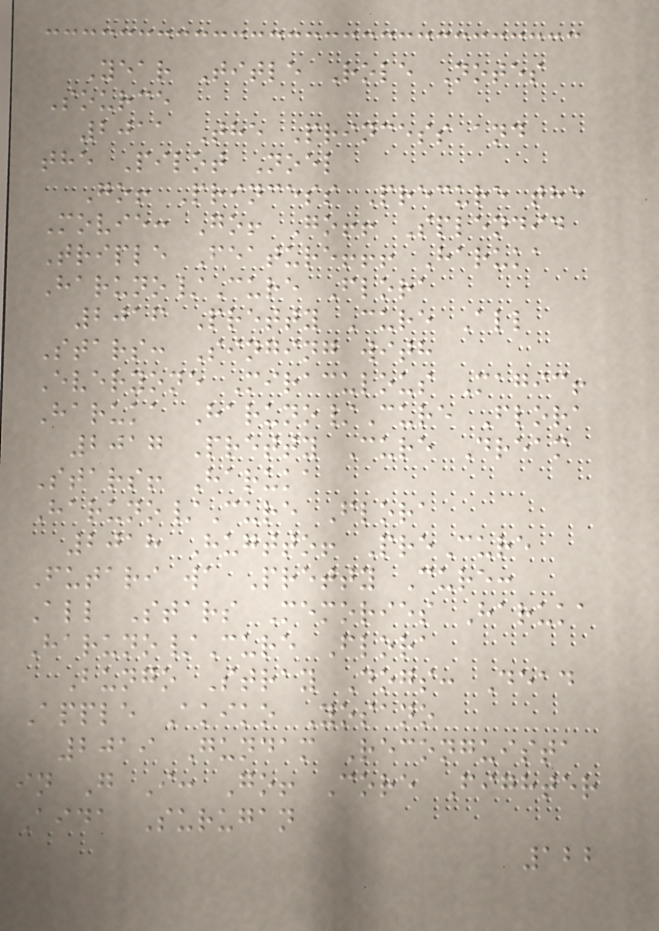Year Title Role Notes
Source
2011 The Princess and
the Pilot Noel
Go! Princess Precure the
Movie: Go! Go!! Splendid
Triple Feature!!! Haruka
Haruno/Cure Flora
2016 Pretty Cure All
Stars: Singing with
Everyone Miraculous Magic!
Haruka Haruno/Cure Flora
2017 Pretty Cure Dream
Stars! Haruka
Haruno/Cure Flora
2018 Hugtto! PreCure
Futari wa Pretty Cure:
All Stars Memories Haruka
Haruno/Cure Flora
Bungo Stray Dogs: Dead
Apple Akiko Yosano
2019 Gundam Reconguista
in G I: Go! Core Fighter
Aida Surugan
122
